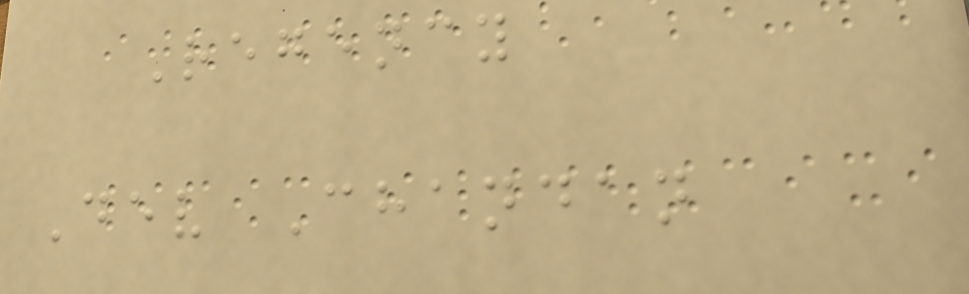Regency
Dev Chandan
